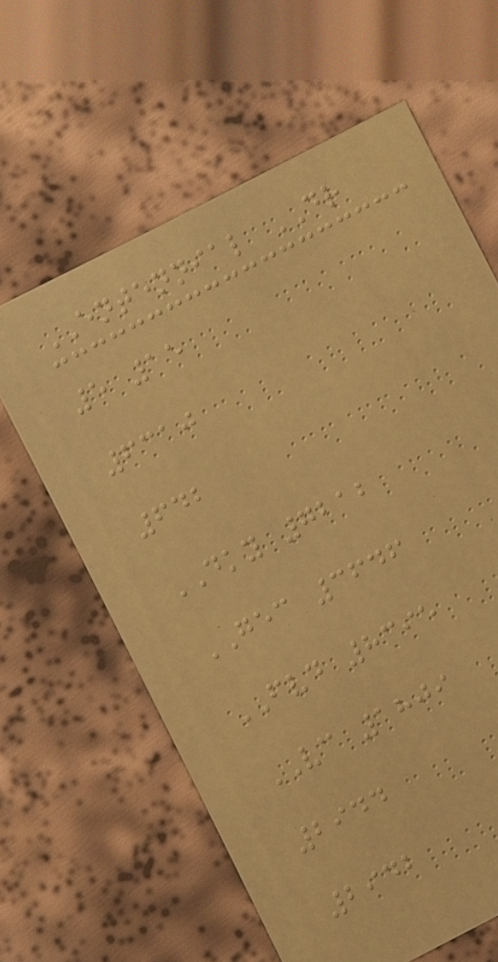ENTENNIAL DR
5 15
6310
642
DKY 7212
GEC 3646
FVD 8395
VC 1809
2944
2942
